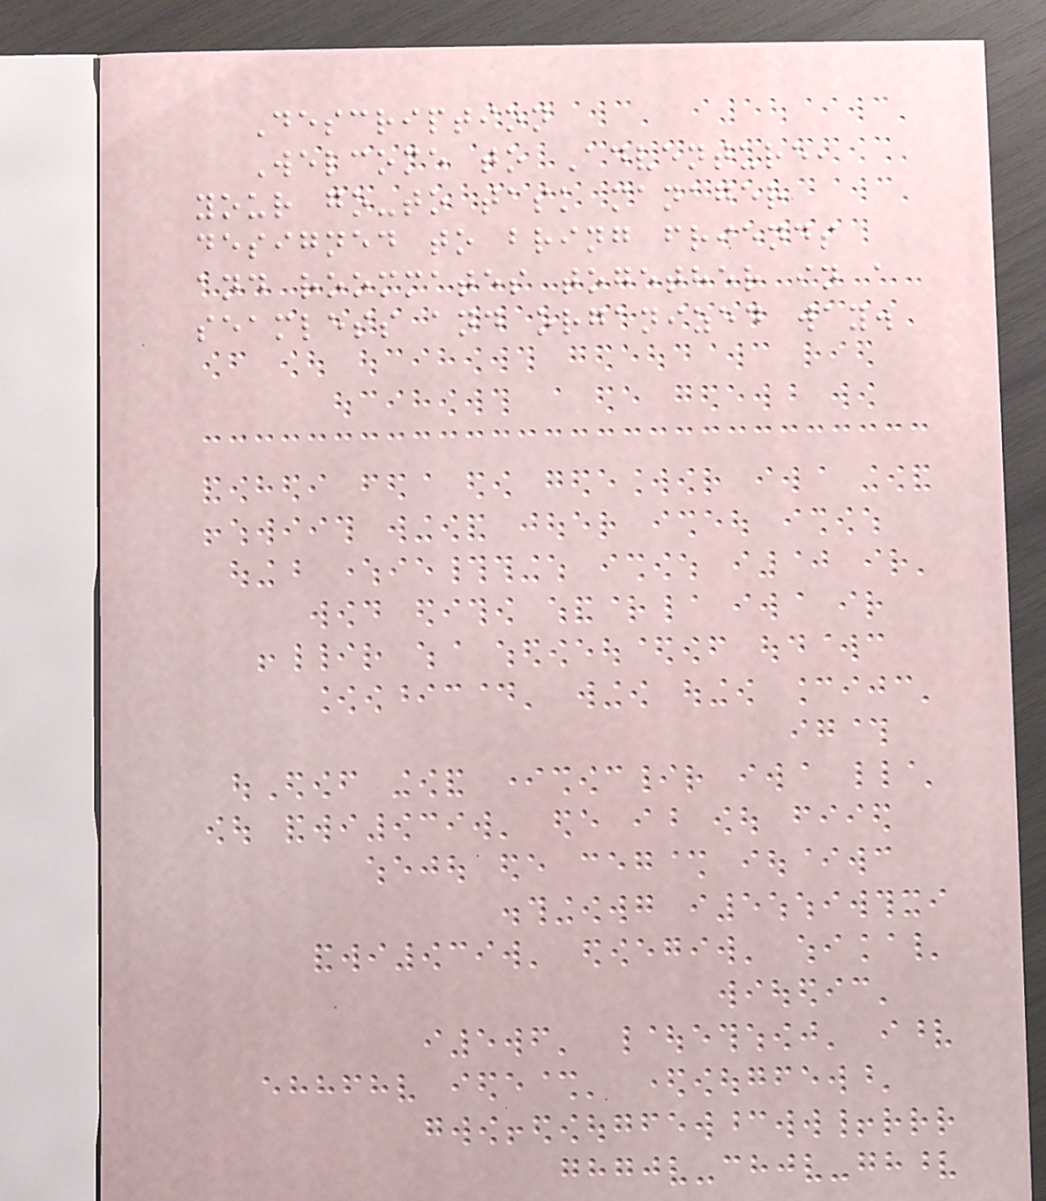Description
Welcome to Adventure,
your go-to task manager
designed to bring friends
and roommates together in a
seamless and organized way.
